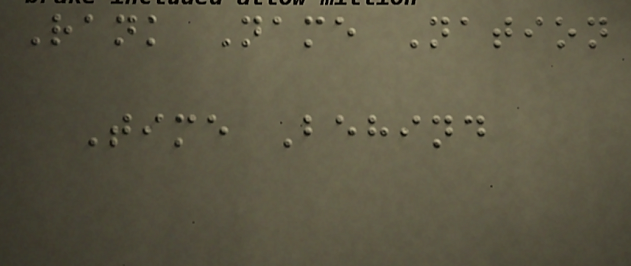Rank Name Nation
Time Behind
